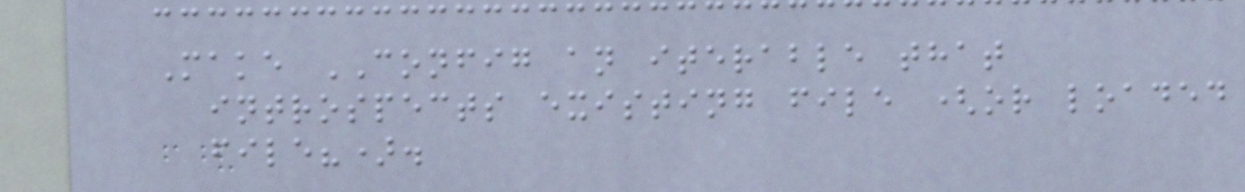Make CONFIG an iterable that
introspects existing file (or loaded
file?).
